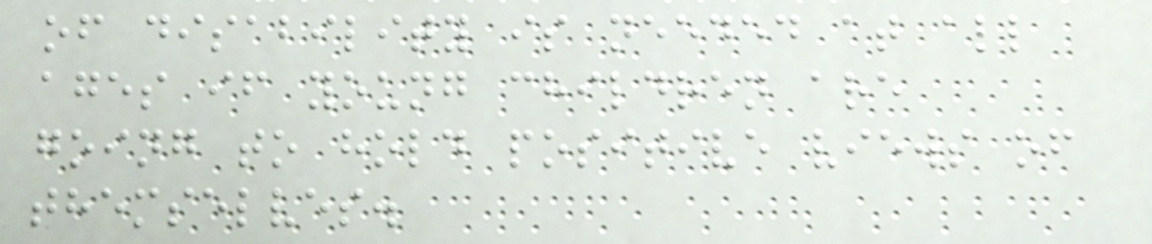of disability is needed at all
ages if young children are
going to hold positive views of
themselves.
